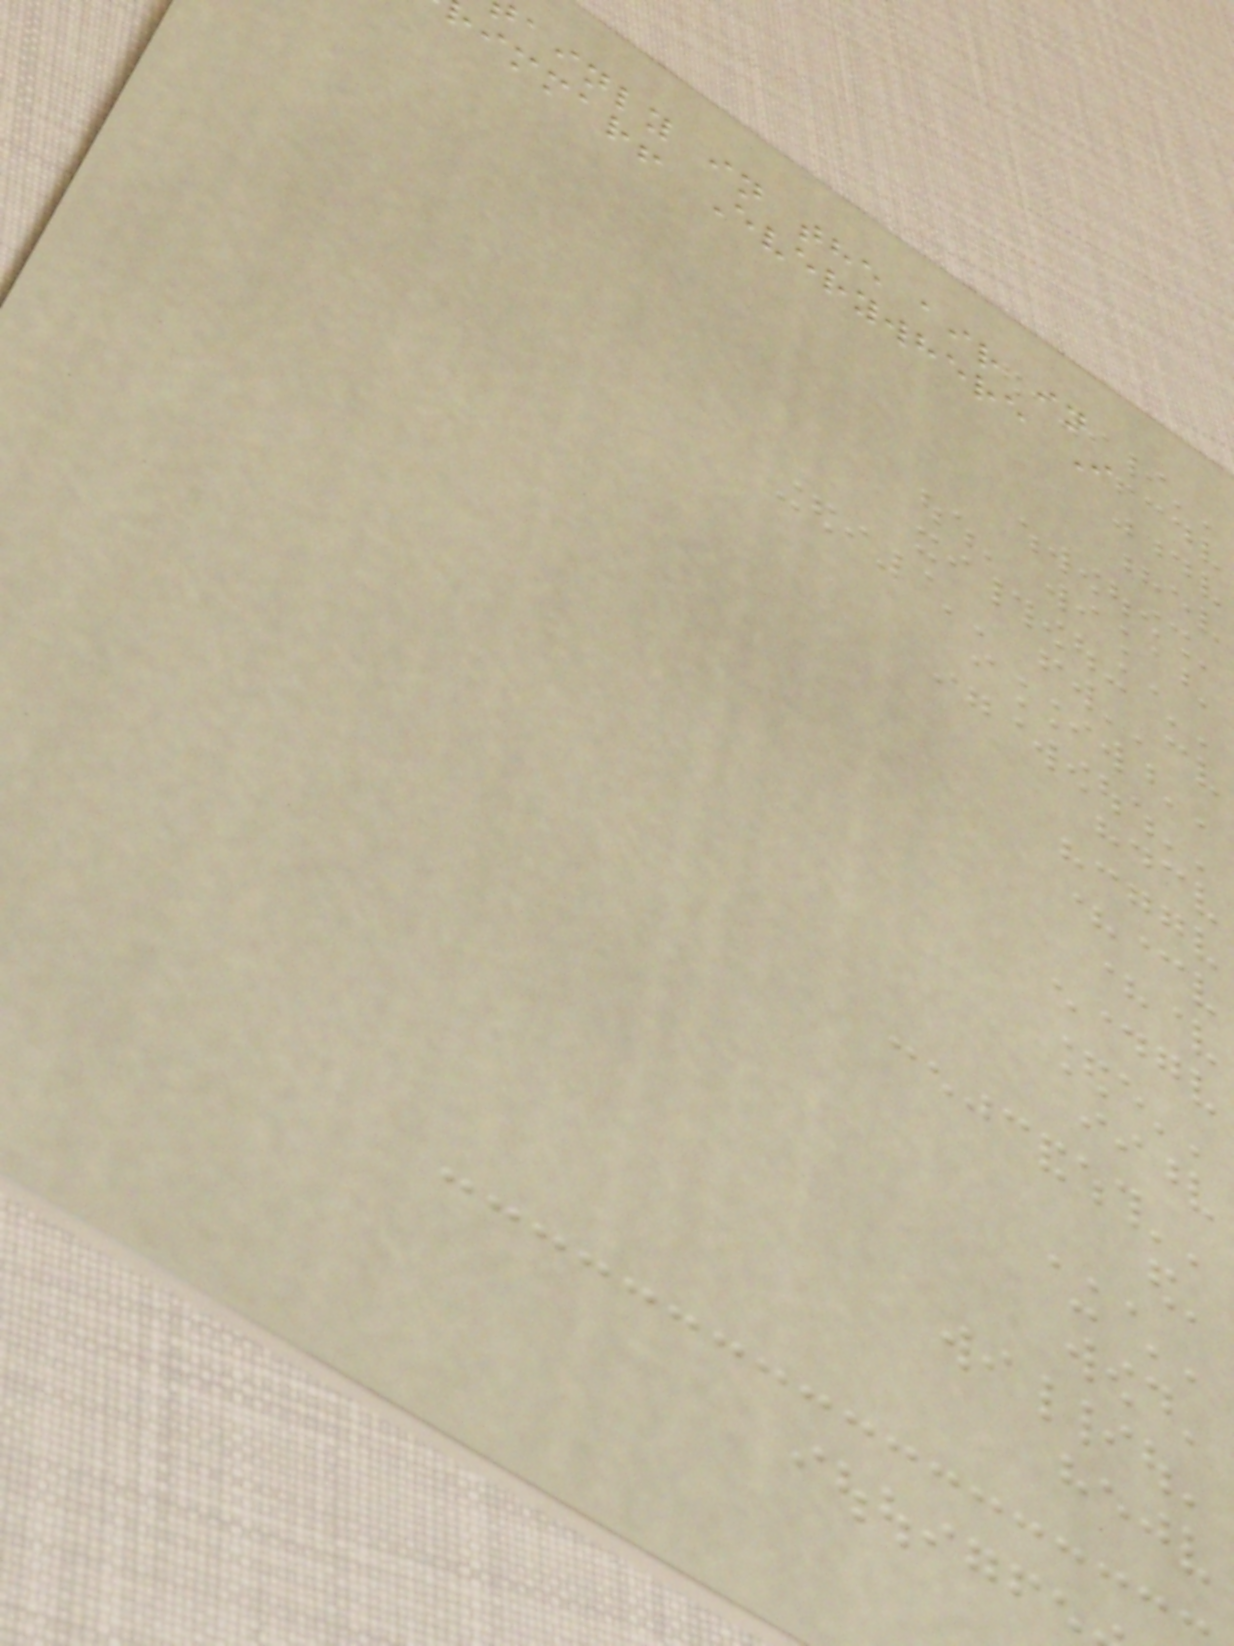ainly in the air in
immar! Everywhere I
